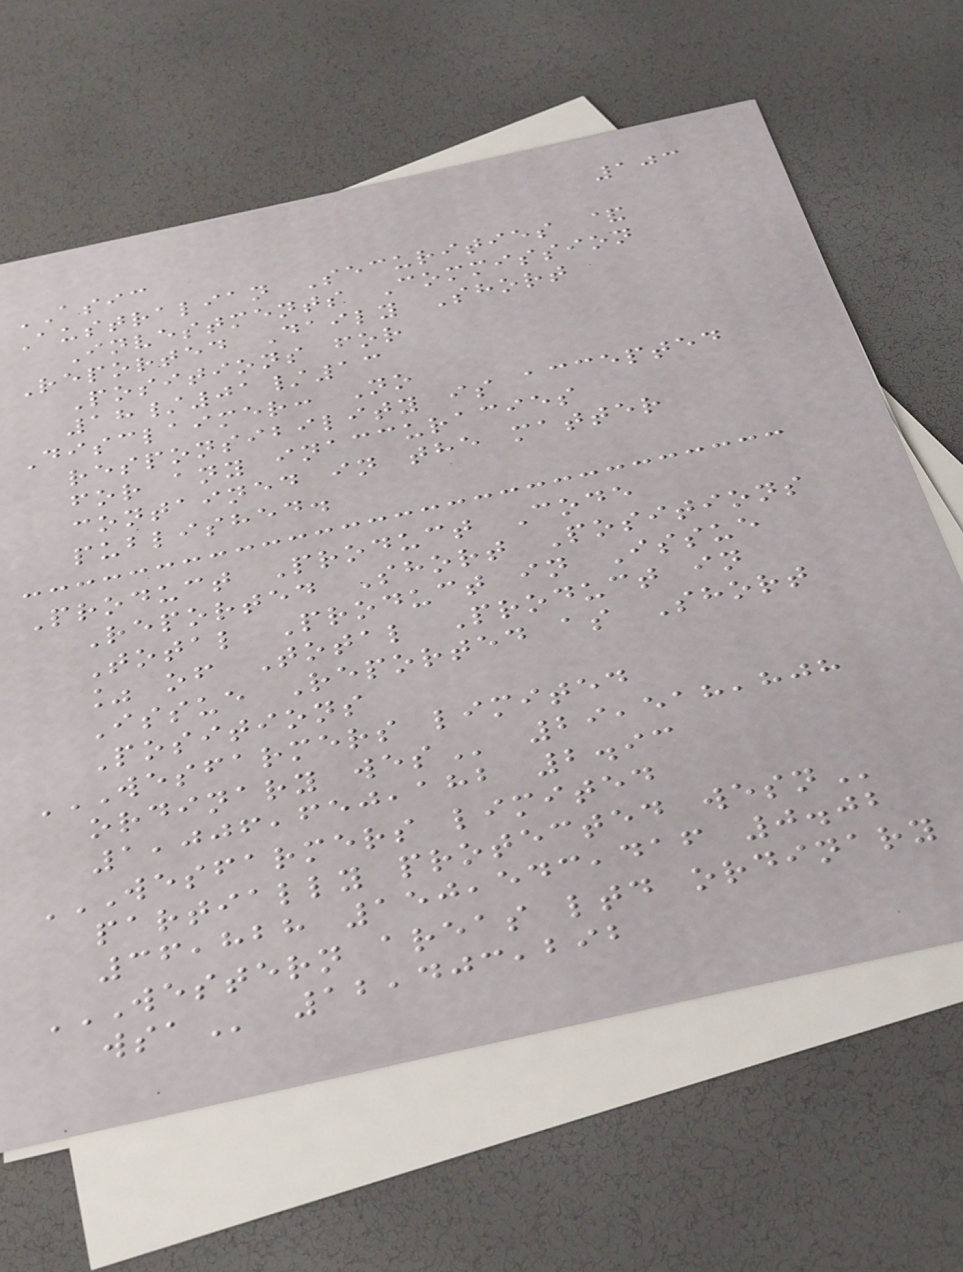103
ASIC
Australian Securities &
Investments Commission
Reported Daily Short
Positions for
18/01/13
Disclaimer: No
responsibility is accepted
for any inaccuracies
contained in the matter
published.
Product Product Code
Reported Short Positions
Total Product in Issue
% of Total Product in
Issue Reported as Short
Positions
WESFARMERS LIMITED
ORDINARY WES 29,518,808
1,006,650,182 2.93
WESFARMERS LIMITED
PARTIALLY PROTECTED WESN
36,828 150,543,416 0.02
WESTERN AREAS LTD ORDINARY
WSA 12,403,292
